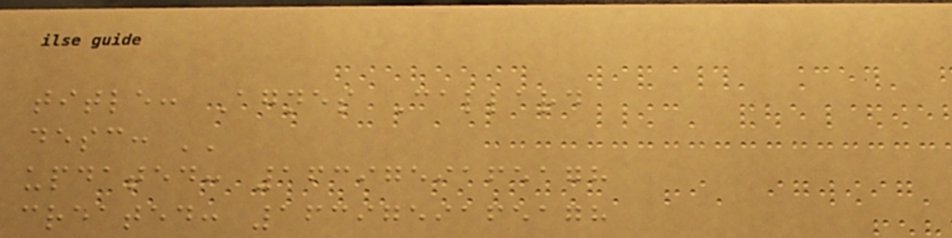title: Agnes Callard
desc: ''
updated: 1639759165178
created: 1639759165178
